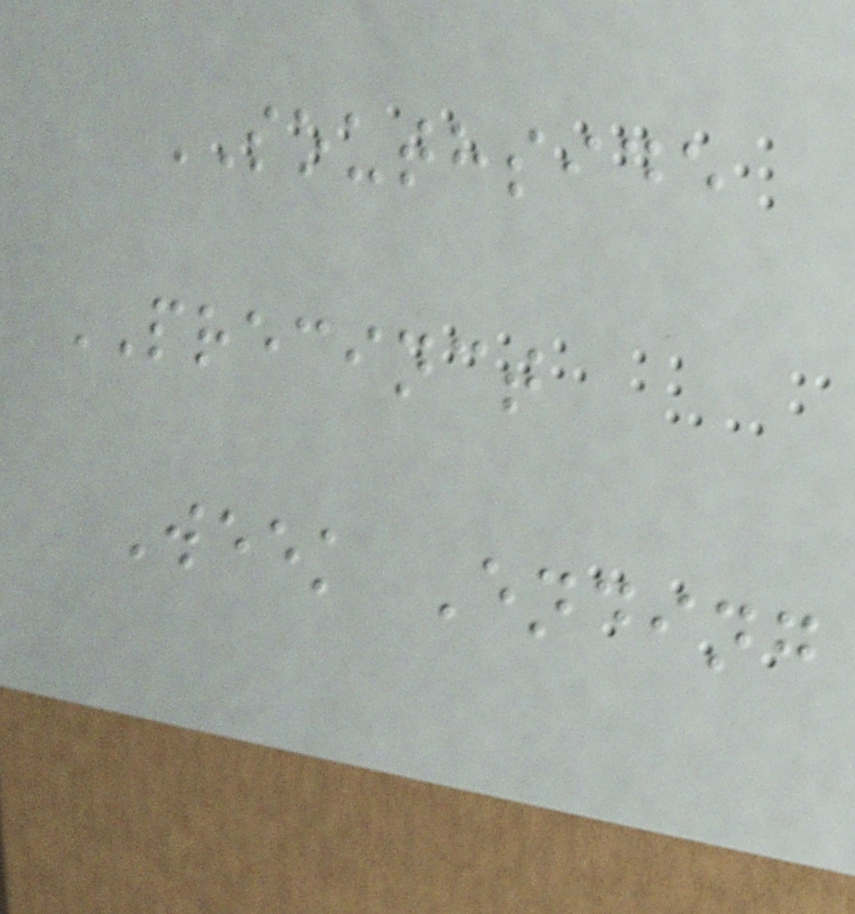SOUTHSIDE
PRECINCT
Week Ending
